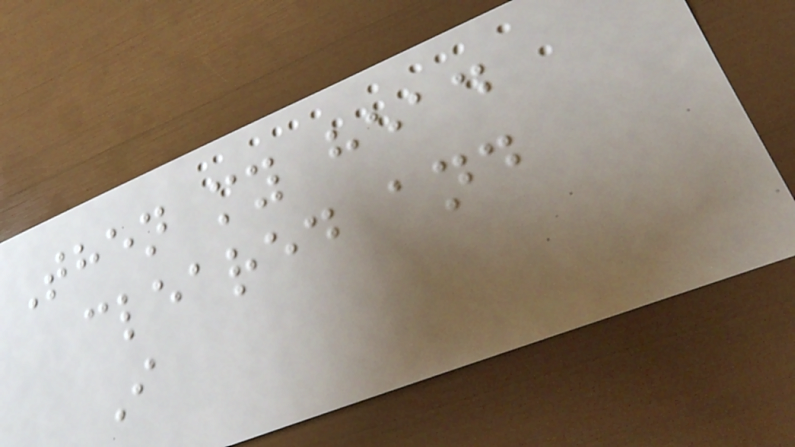Then my head
cleared and
I
